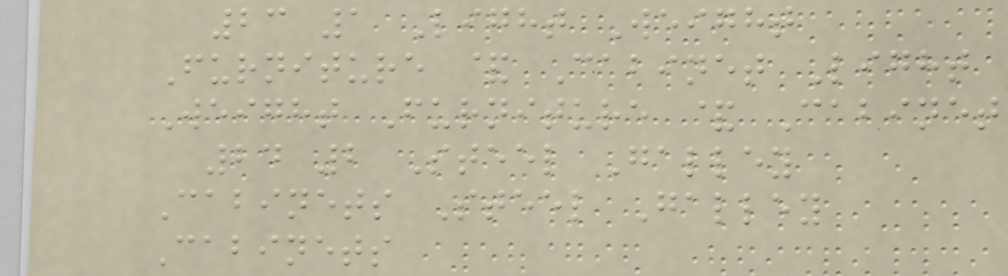23 1 Light Weight
Furniture & Cabinet Light
Weight Furniture & Cabinet
24 2 Steel Galley
Cabinets Steel Galley
Cabinets
